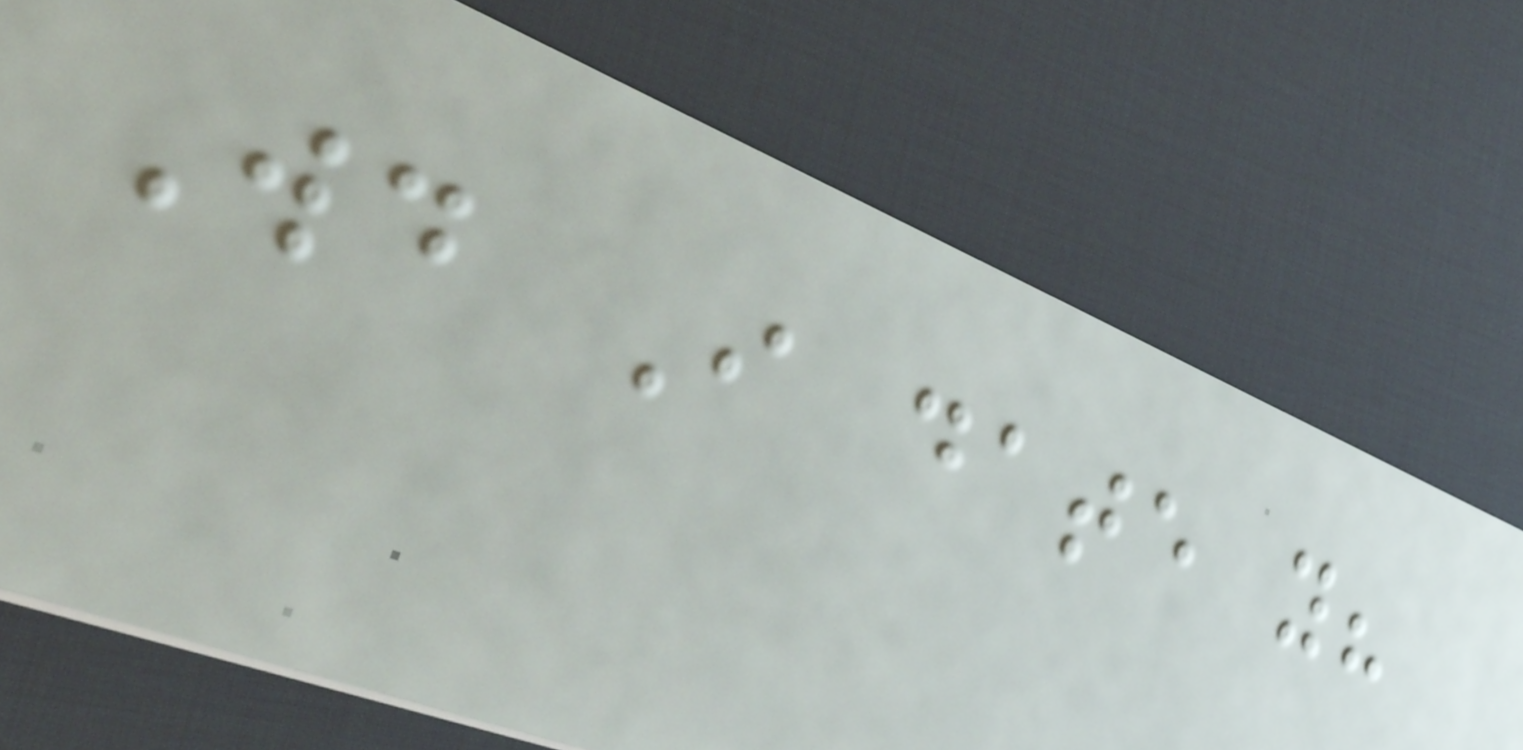Would I date you?
